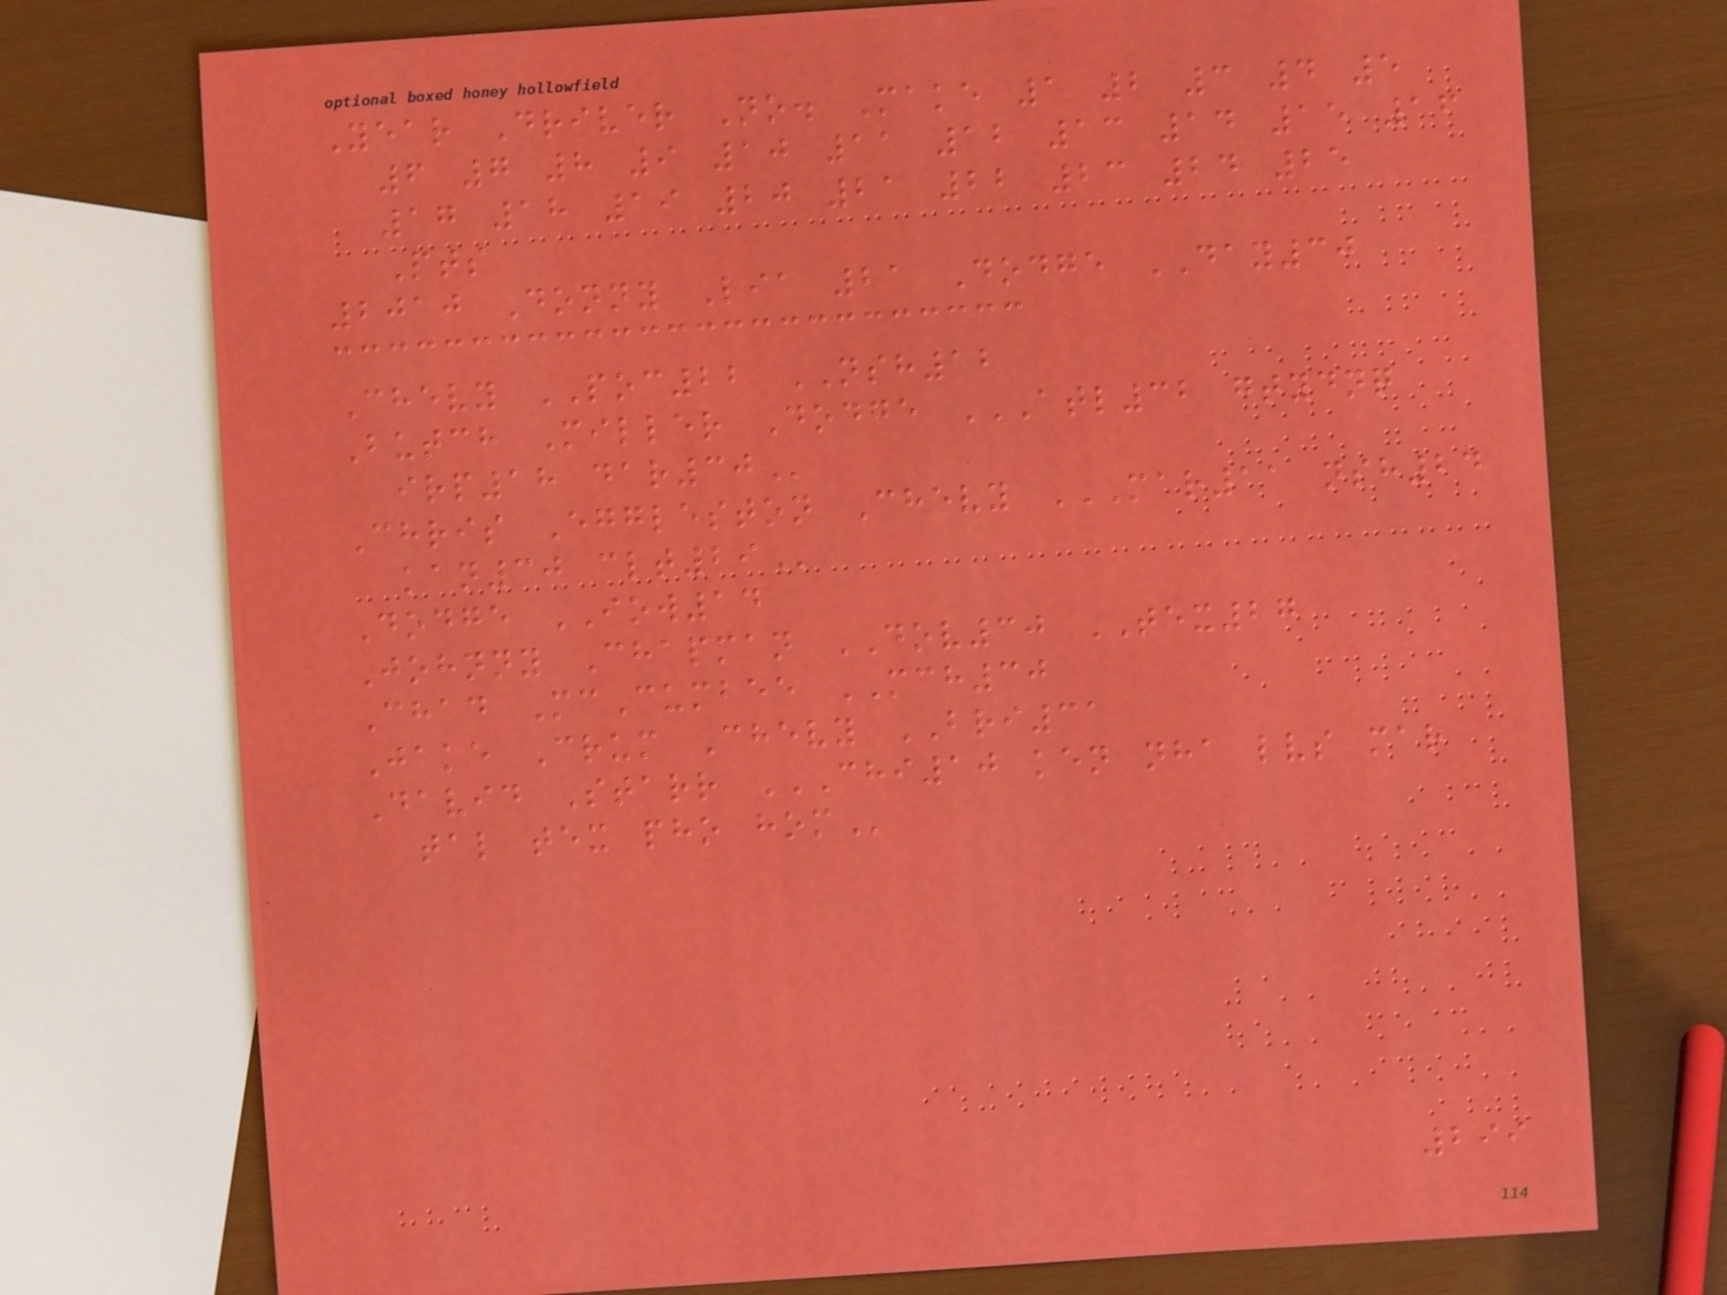Year Driver No. Make 1 2 3 4 5
6 7 8 9 10 11 12 13 14 15 16
17 18 19 20 21 22 23 24 25
Pts
2010 Donny Lia 21 Dodge DAY30
Chevy POC22 NSH12
Butch Miller Dodge ATL32 GTYDNQ
IRP18 DAR30
Chris Eggleston Chevy MAR11 NSH24
KAN30 CLT29
Dodge IOW14
Johnny Chapman DOV30 TEX27
Chad McCumbee MCH30
Jake Crum Chevy BRI31
David Starr CHI10 KEN NHA LVS MAR
TAL TEX PHO HOM
299
